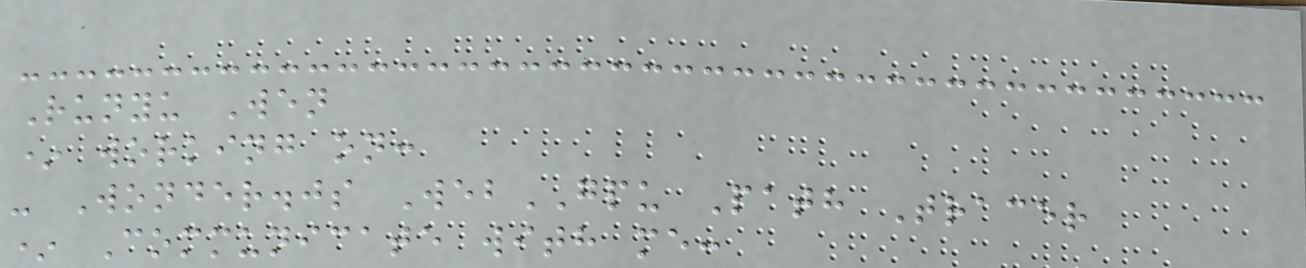Runyu Wen
* working on:
- Wonder.js WebGPU Path Tracer
* Communicate with me:
